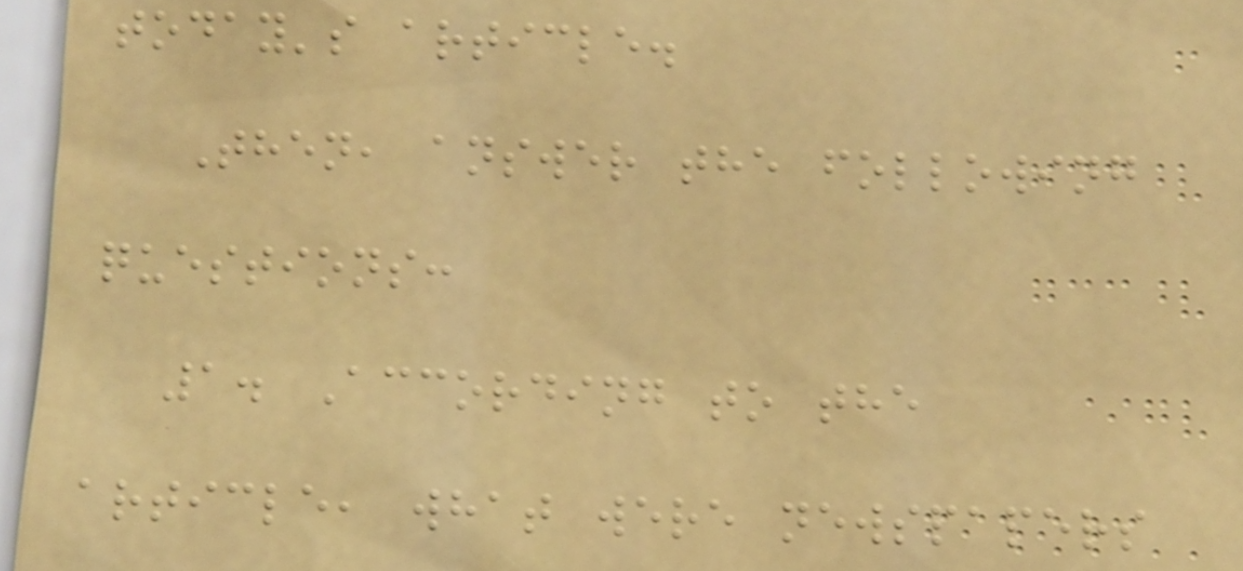today's article.
Then, answer the following
questions:
1. According to the
article, what were newspapers
